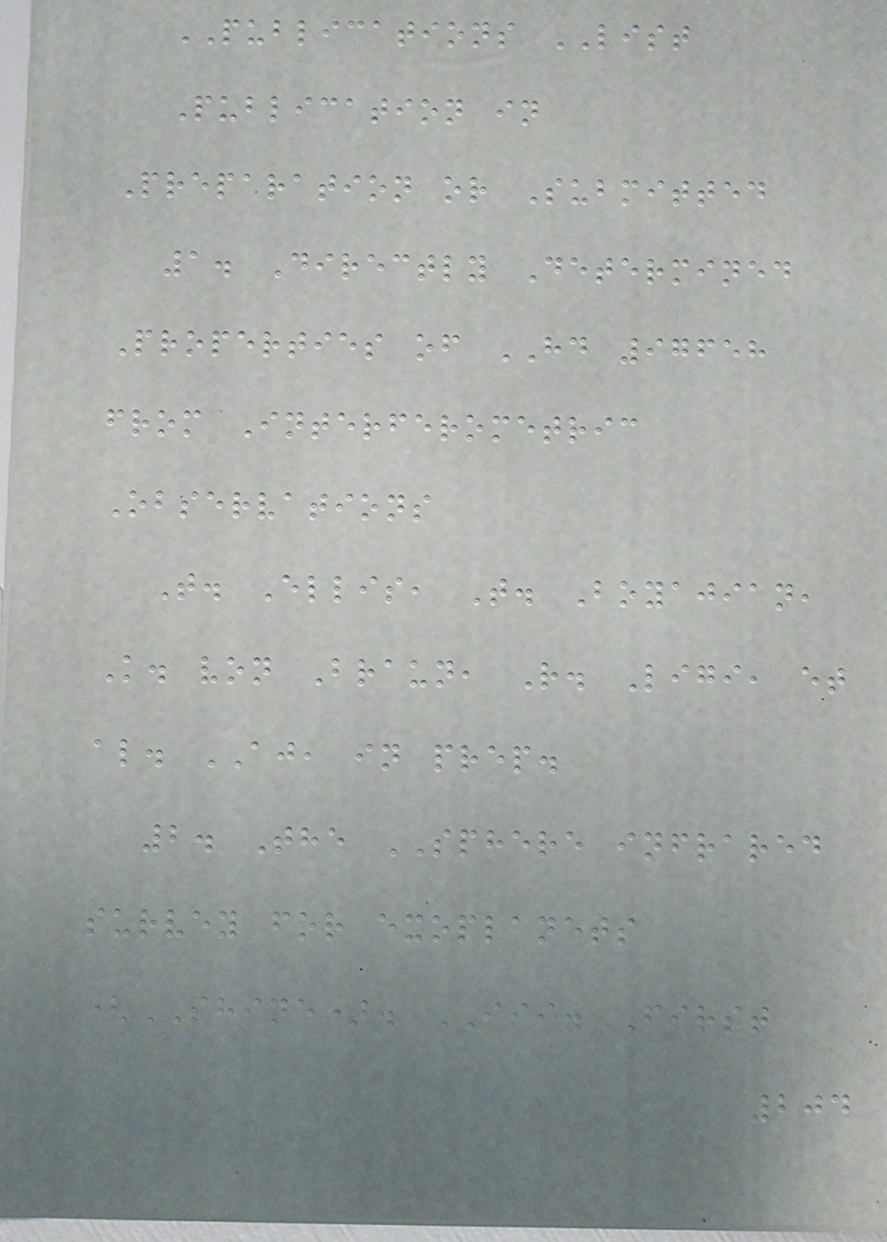PUBLICATIONS LIST
Publication in
Preparation or Submitted
1. Directly Determined
Properties of HD 97658
from Interferometric
Observations
T. Ellis, T. Boyajian,
K. von Braun, R. Ligi, et
al. AJ, in prep.
2. The SPHERE infrared
survey for exoplanets
(SHINE). III. First
204
